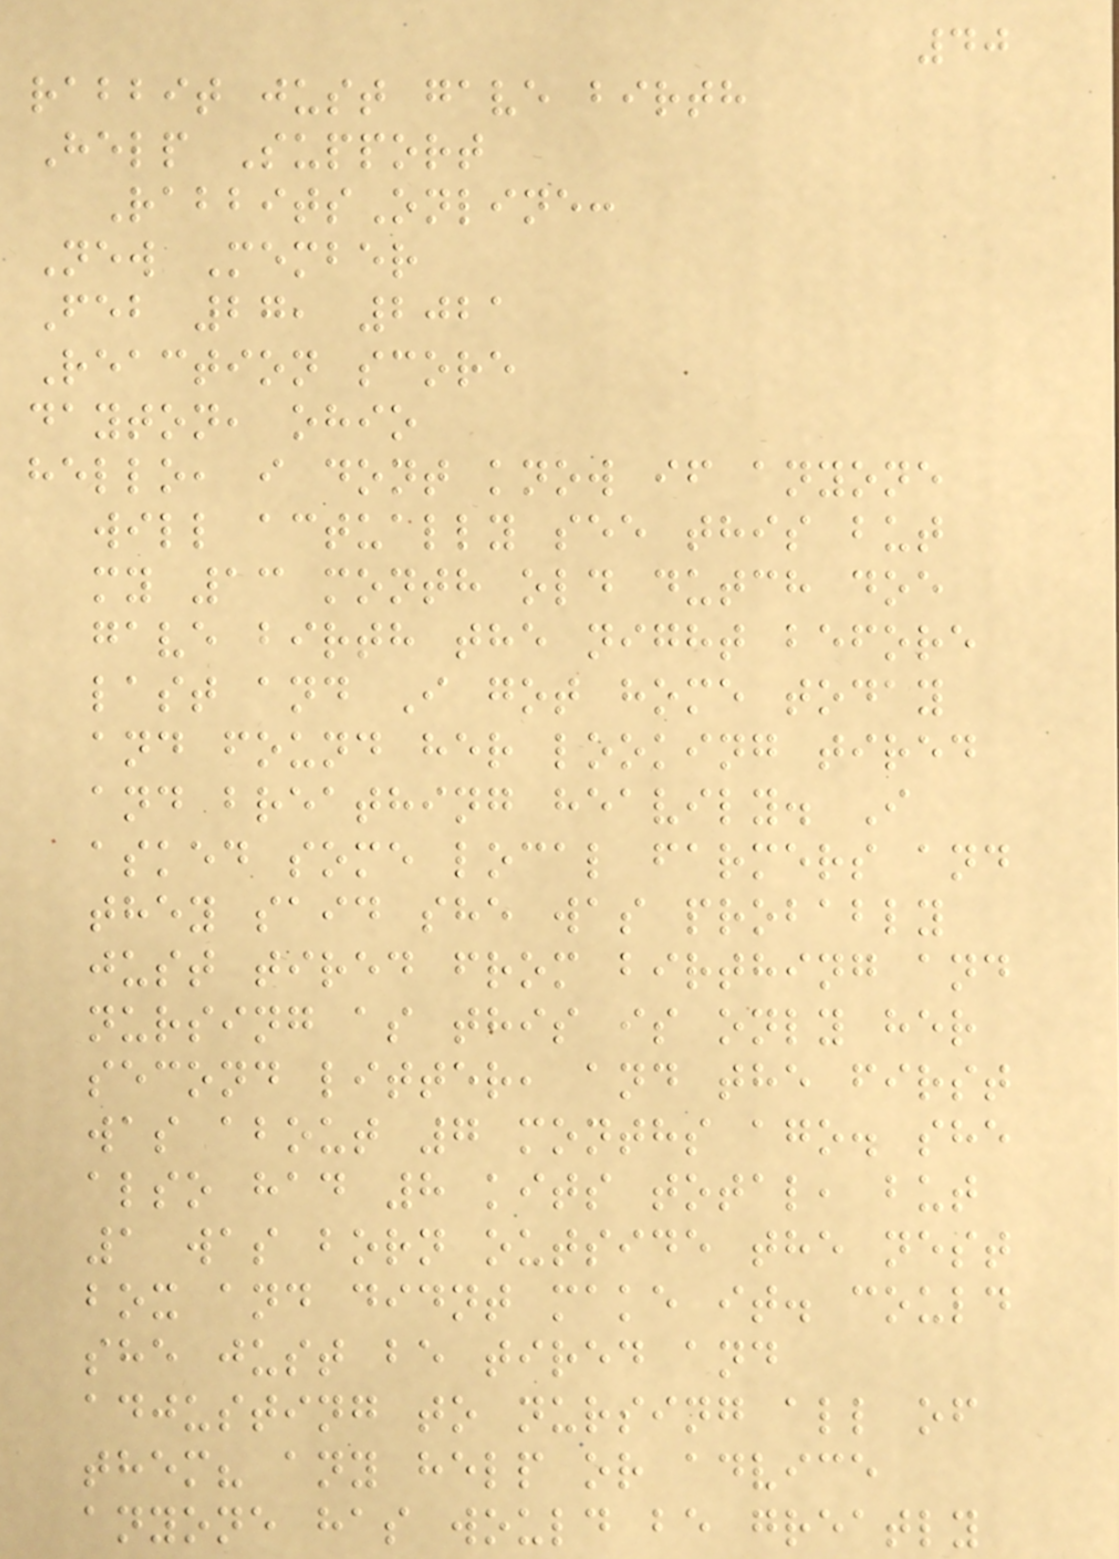40
rabbit just gave birth
Help Support
RabbitsOnline:
New Member
Feb 27, 2021
Reaction score
dayton, ohio
hello, i dont know if anyone
will actually see this but
my 13 month old dutch doe
gave birth the night before
last and I got home today
and found her looking tired
and breathing heavily. I
asked some local farmers and
they said she was probably
just tired from birthing and
nursing as this is only her
second litter, and the first
was about 7 months ago. she
also had 8 kits total, but
1 was born outside the nest
box and didnt make it. could
she just be tired and
adjusting to nursing all of
them? any help or advice
anyone has would be greatly
